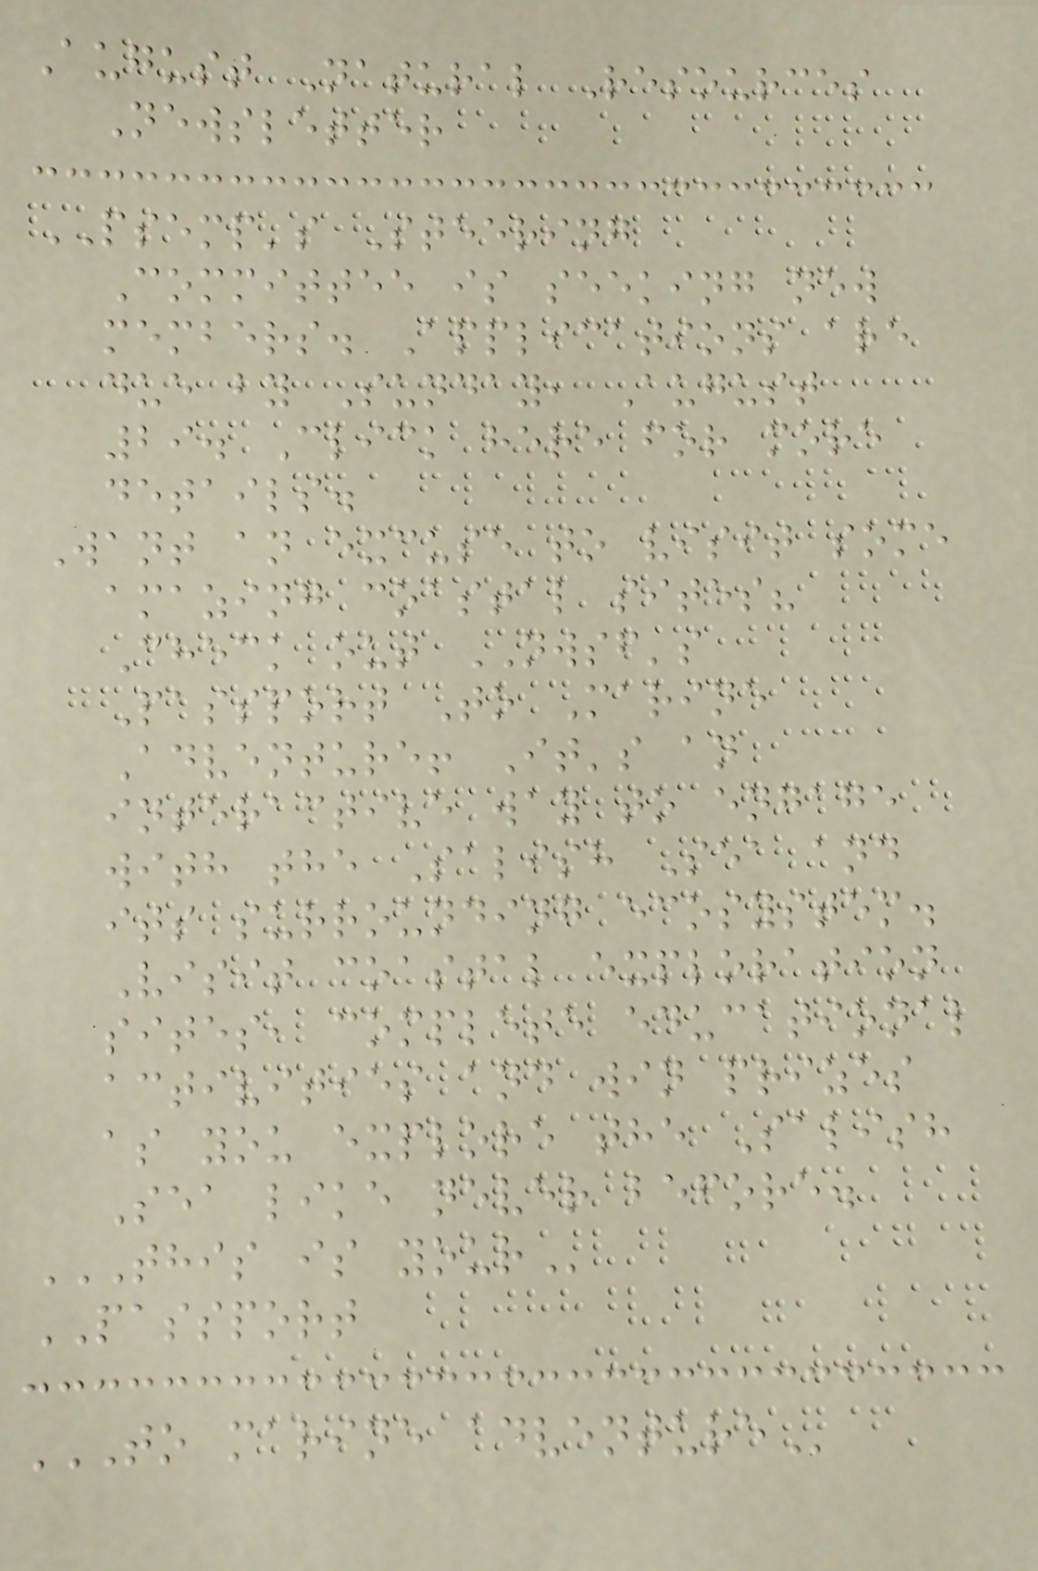August Natural Resources
Newsletter
PSEMP's Steering
Committee is seeking new
members. Applications are
due by Sunday, August
29. Click here for more
details.
Want an excuse to visit some
amazing coastal sites?
Check out NWSF's
Passport To Marine
Adventure! It's an
interactive way to engage
with the Salish Sea and
its surrounding ecosystem.
Visit coastal exploration
sites, complete educational
activities and win prizes
as you explore the Salish
Sea like never before.
THIS IS YOUR
PASSPORT
TO MARINE ADVENTURE
